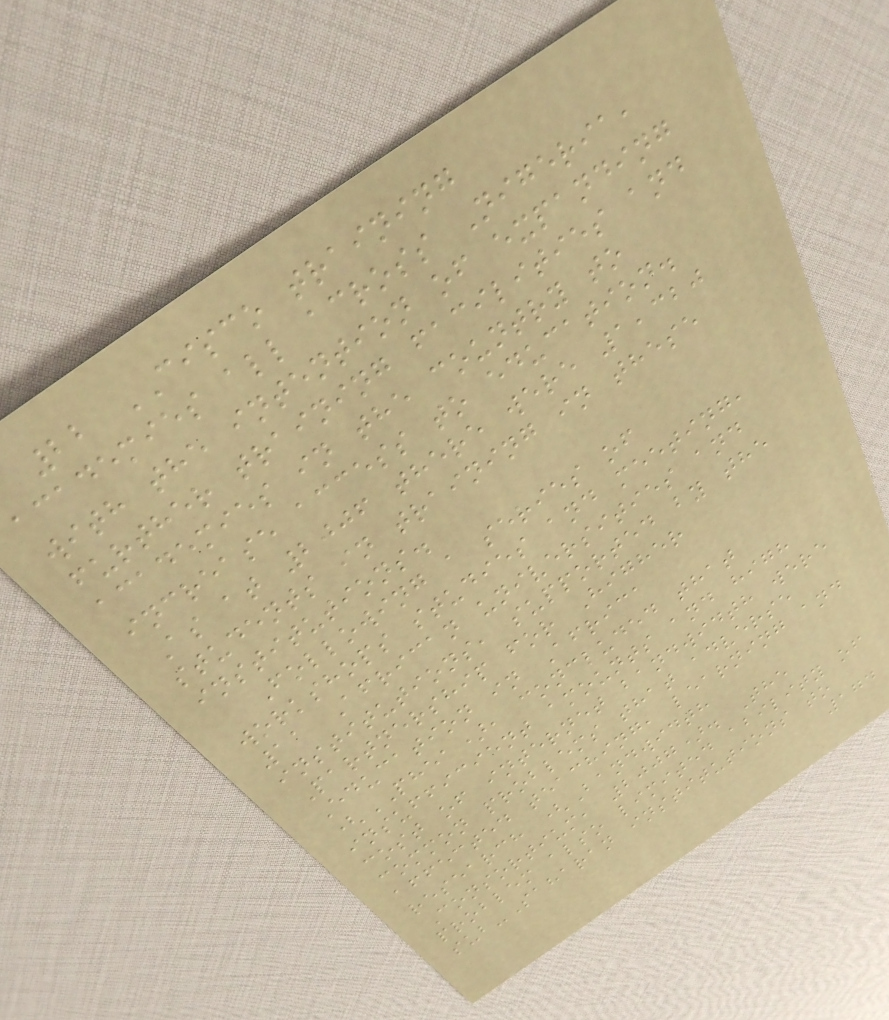22 CISCO training
academies all across Nigeria,
with the intention of expanding
further training facilities and
academies in the country to
increase access to education.
As at 2006 there were 1,320
students in training in these
institutions.
Following a series of
workshops studies and meeting,
11 African universities and
institutions, supported by the
Partnership for Higher
Education in Africa
(PHEA), concluded that
insufficient amounts and high
cost of internet bandwidth were
common problems that adverse
affected teaching, learning and
research (Bandwidth
Consortium, 2007). The
problem also limited ability of
sub-Saharan institutions to
174
